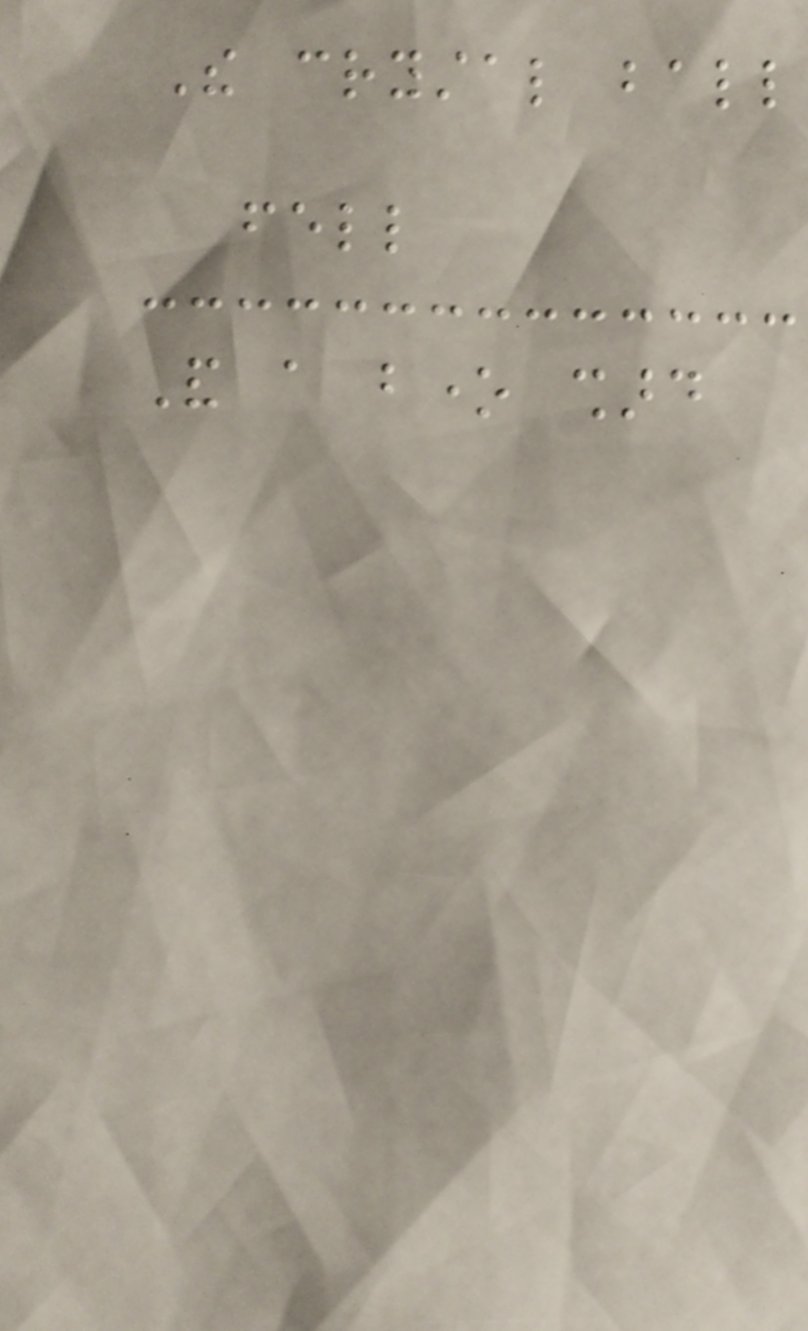The crystal ball
fell
And a bone shard
